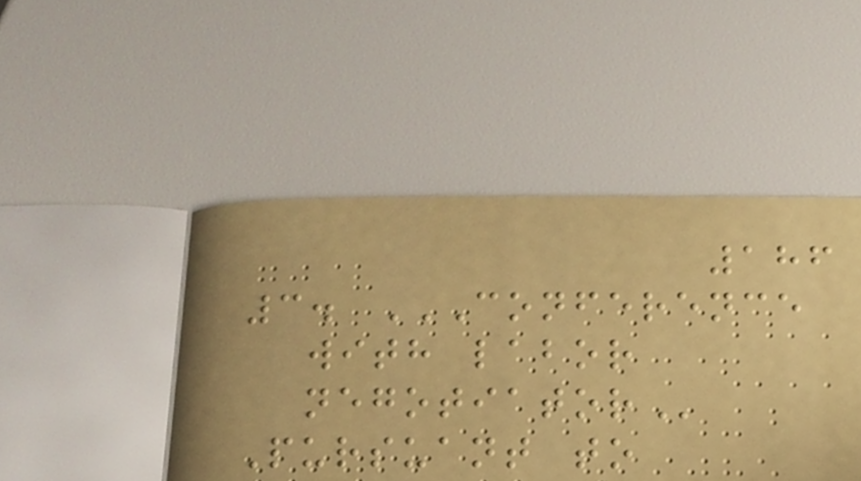186
3. CONFERENCE
WITH LABOR
NEGOTIATOR
Pursuant to
